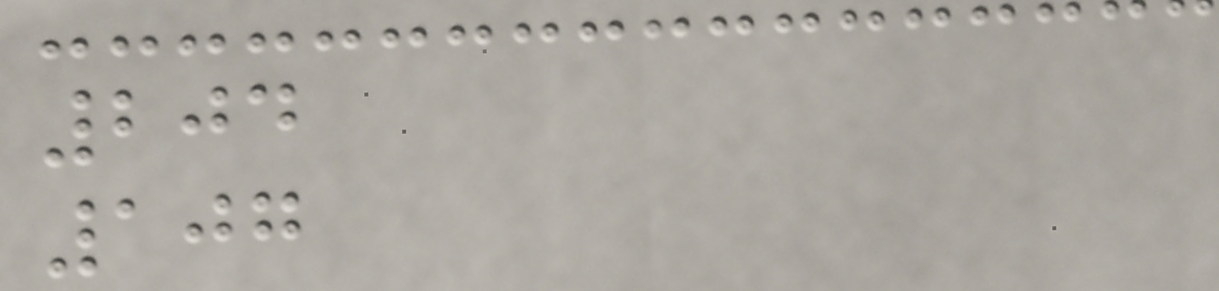204
107
